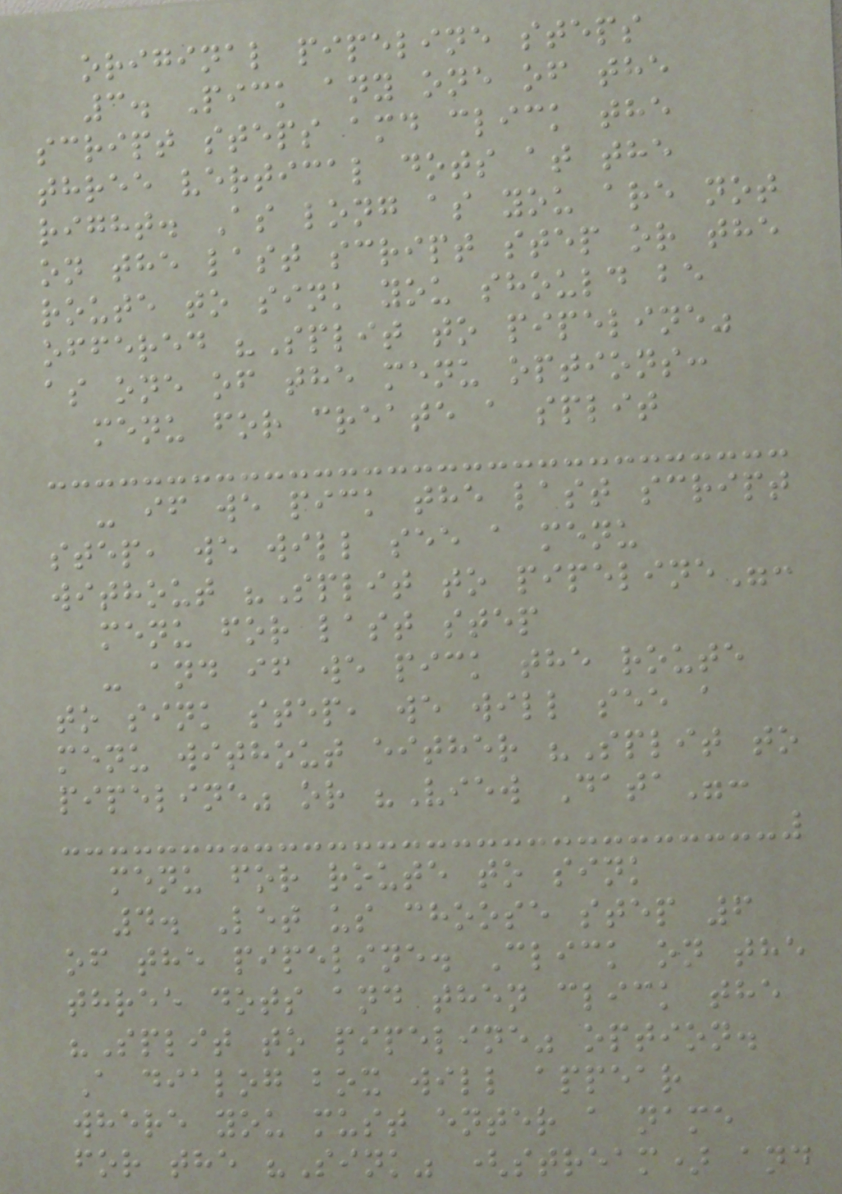original pipeline steps
3. Pick any one of the
script steps amd click the
three vertical dots at the
right. As long as you are not
on the last script step or the
route to sink you should be
offered "Split to pipeline"
as one of the menu options:
menu for create a split
- if we pick the last script
step, we will see a menu
without "Split to pipeline":
menu for last step
- and if we pick the route
to sink step, we will see a
menu without either "Split to
pipeline" or "View Data":
menu for route to sink
4. Let us choose step 6
of the pipeline. Click on the
three dots and then click the
"Split to pipeline" option.
A dialog box will appear
where you must enter a name
for the "Sink" (stream) and
